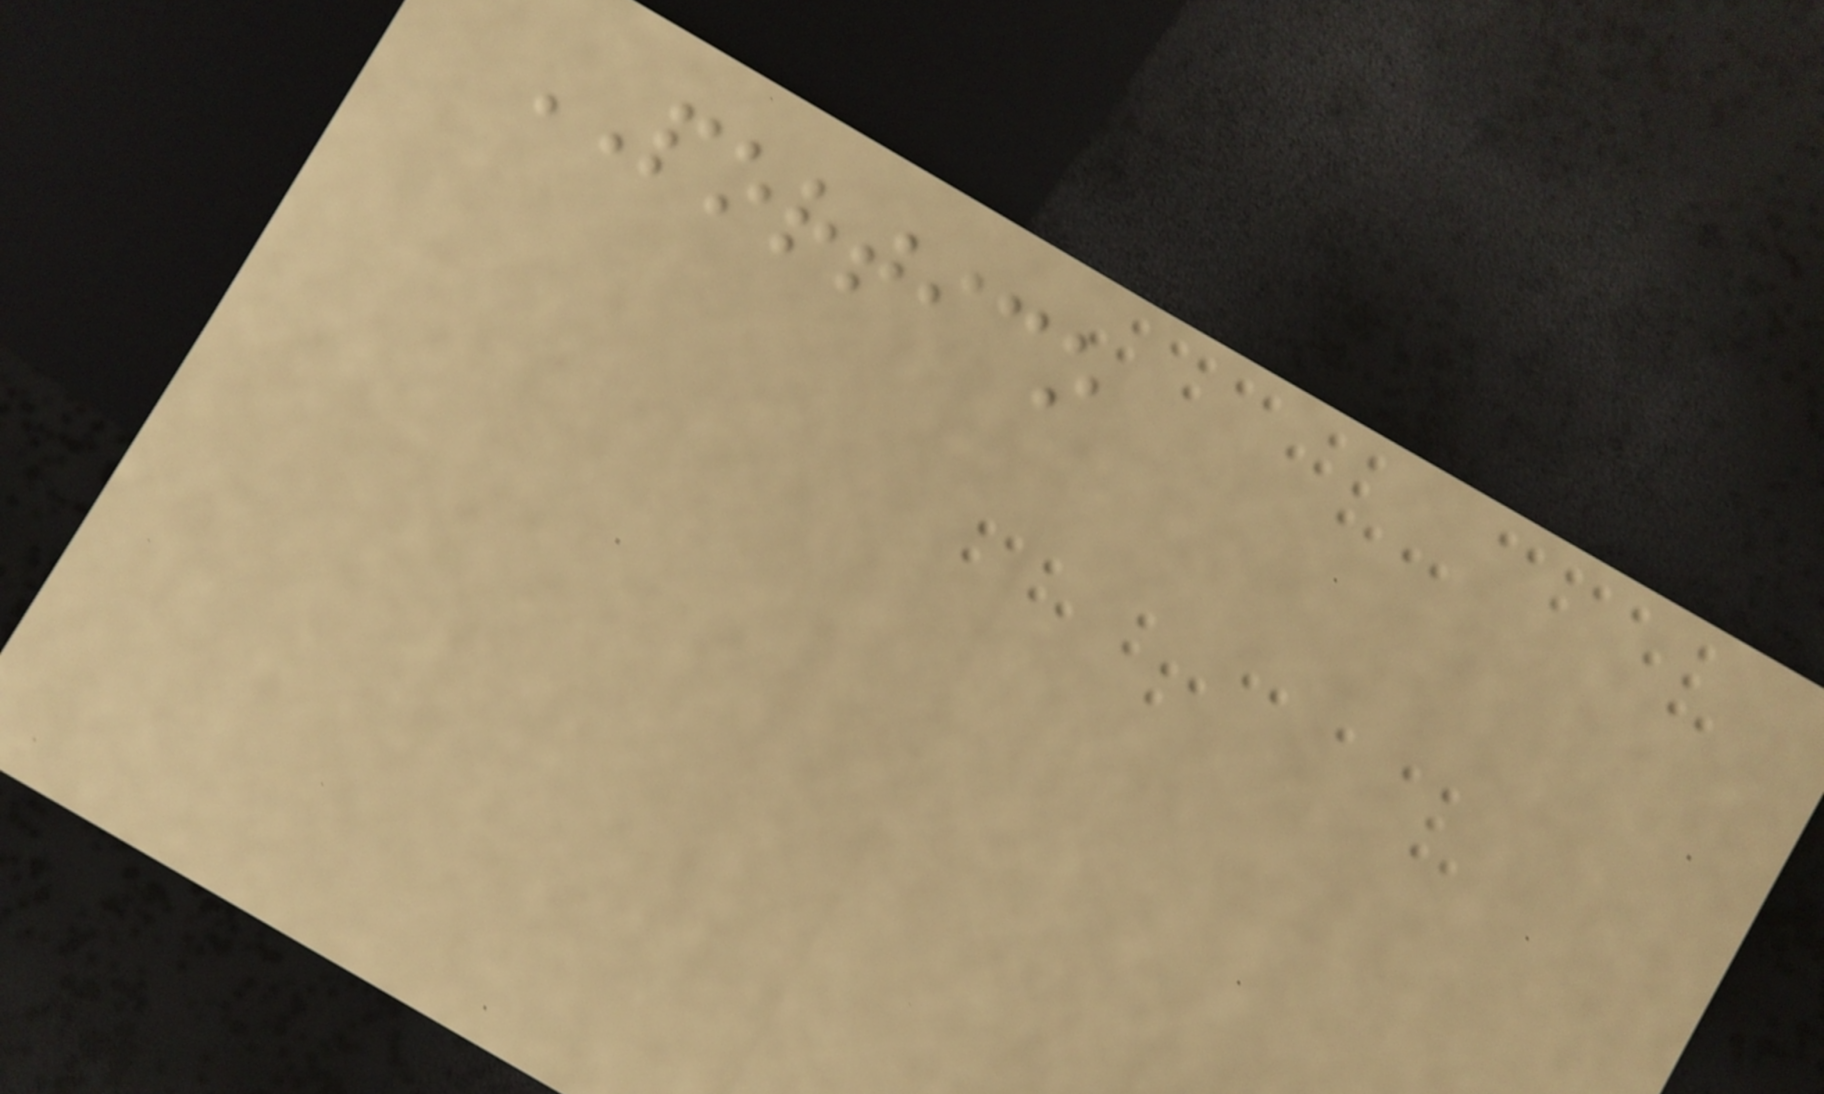PORTICO
